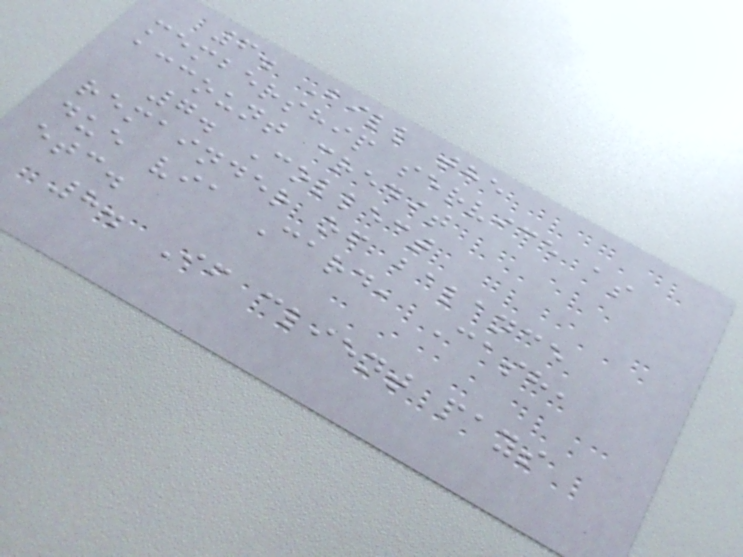6. Bill the
membership service as
account credit
7. Collect
remainder of balance
due via Card, Cash,
etc.
8. If client pays
